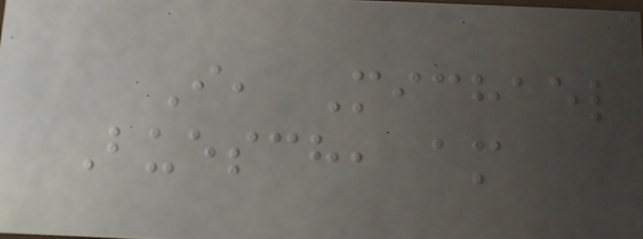I, Michael
Buesch, am
